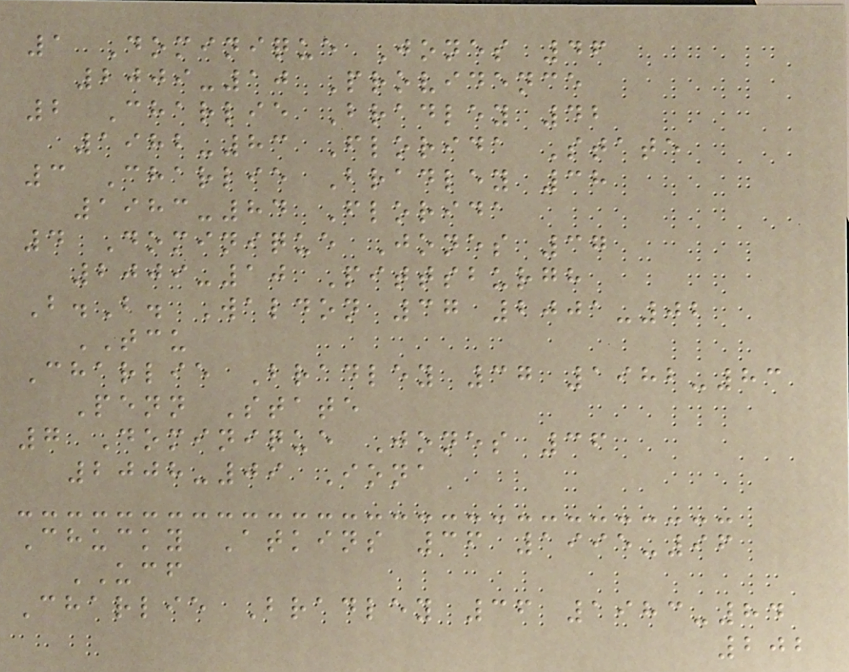1 Dominique Jones 46
2009-10 Providence
2 Charlie Bradley 42
1982-83 Florida State
3 Charlie Bradley 38
1983-84 Florida
4 Dominique Jones 37
2009-10 Pittsburgh
B.B. Waldon 37 2001-02
TCU
Charlie Bradley 37 1982-83
Penn State
7 Dominique Jones 36
2008-09 Iona
Chucky Atkins 36 1995-96
UCF
Charlie Bradley 36 1983-84
202
